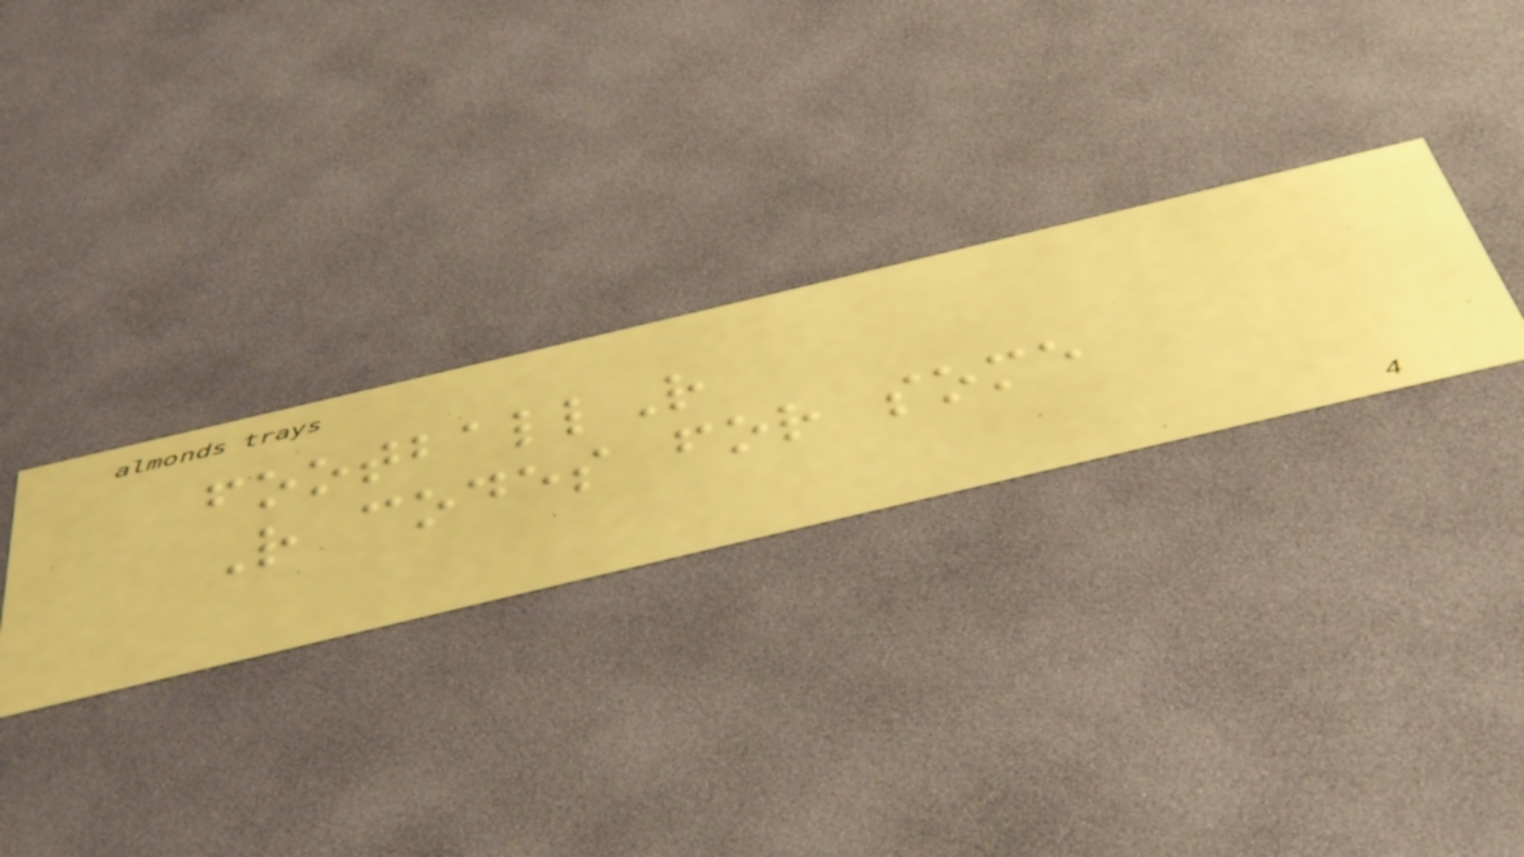footballR
R codes for some
